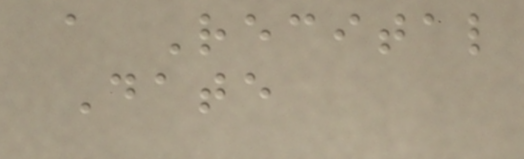a Recital
Date
